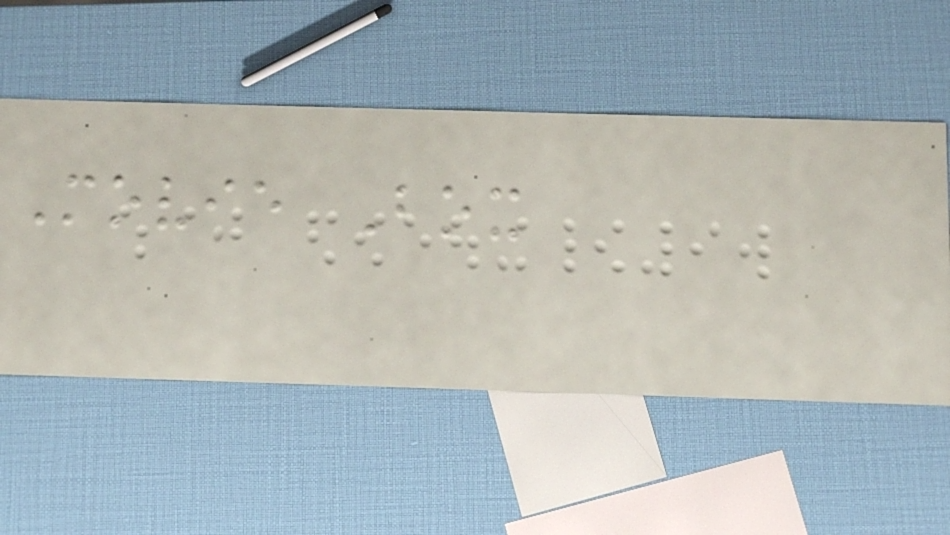Movie Box
